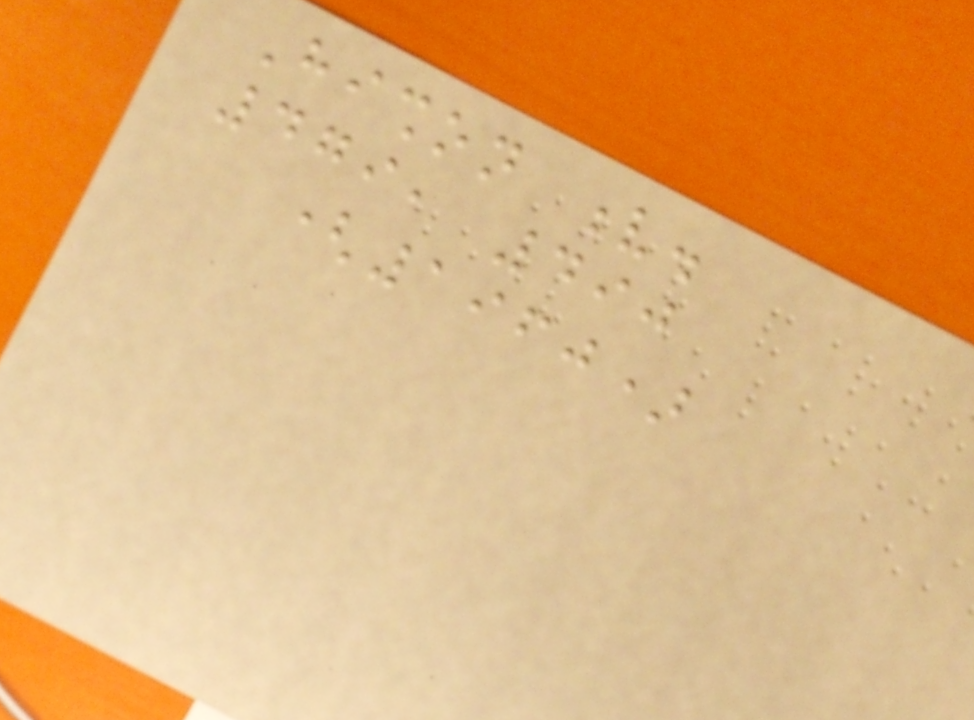Hishon v.
479, 490
(1960)
